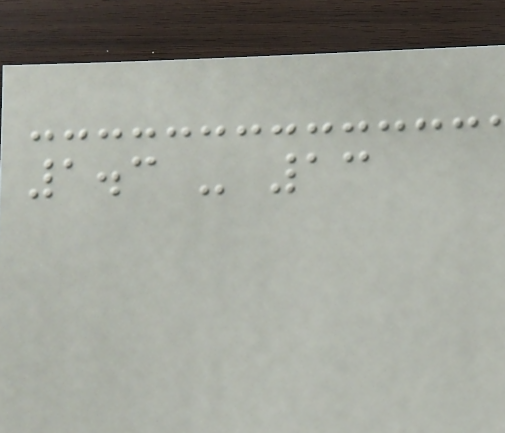1.3 - 13
